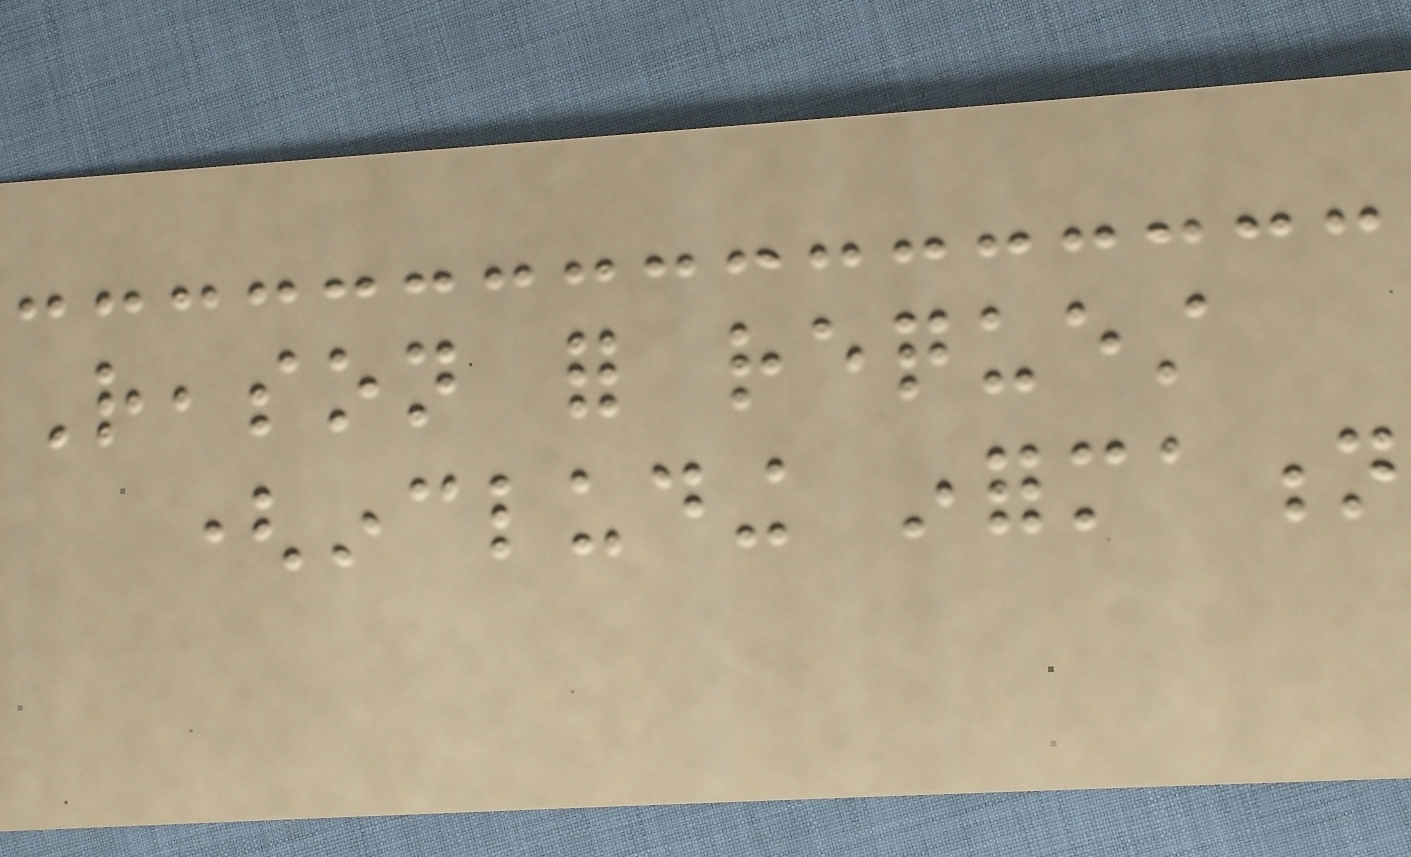Reason for request
(including information
